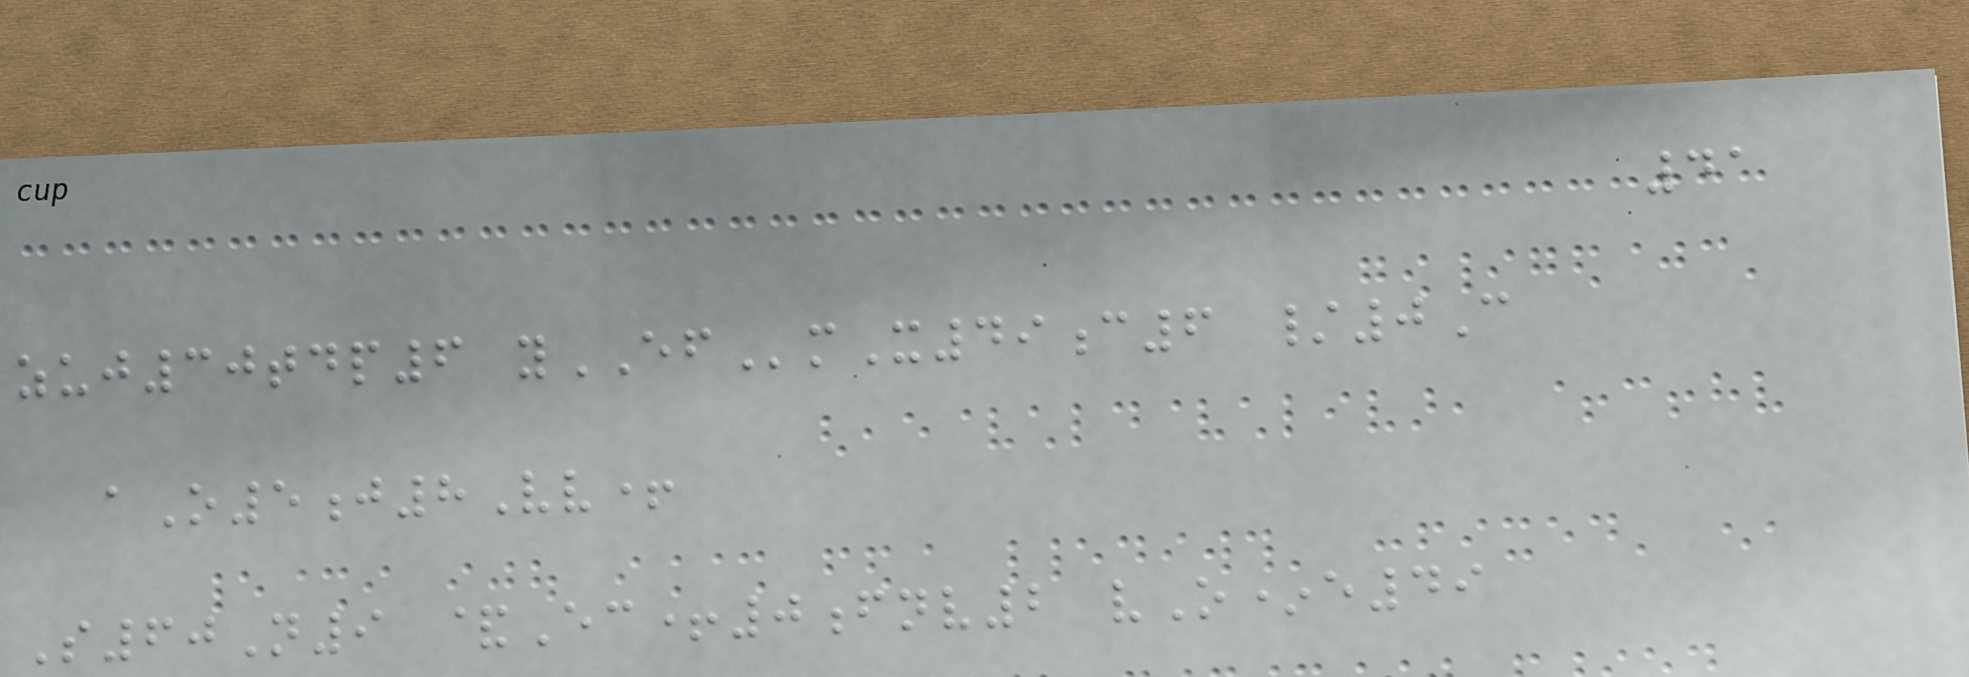41
zuj30tdp6 yEFmX49c6 /0C
aO5j8Vv+
S60N9 &Ec+0fnv2 vO*e49
